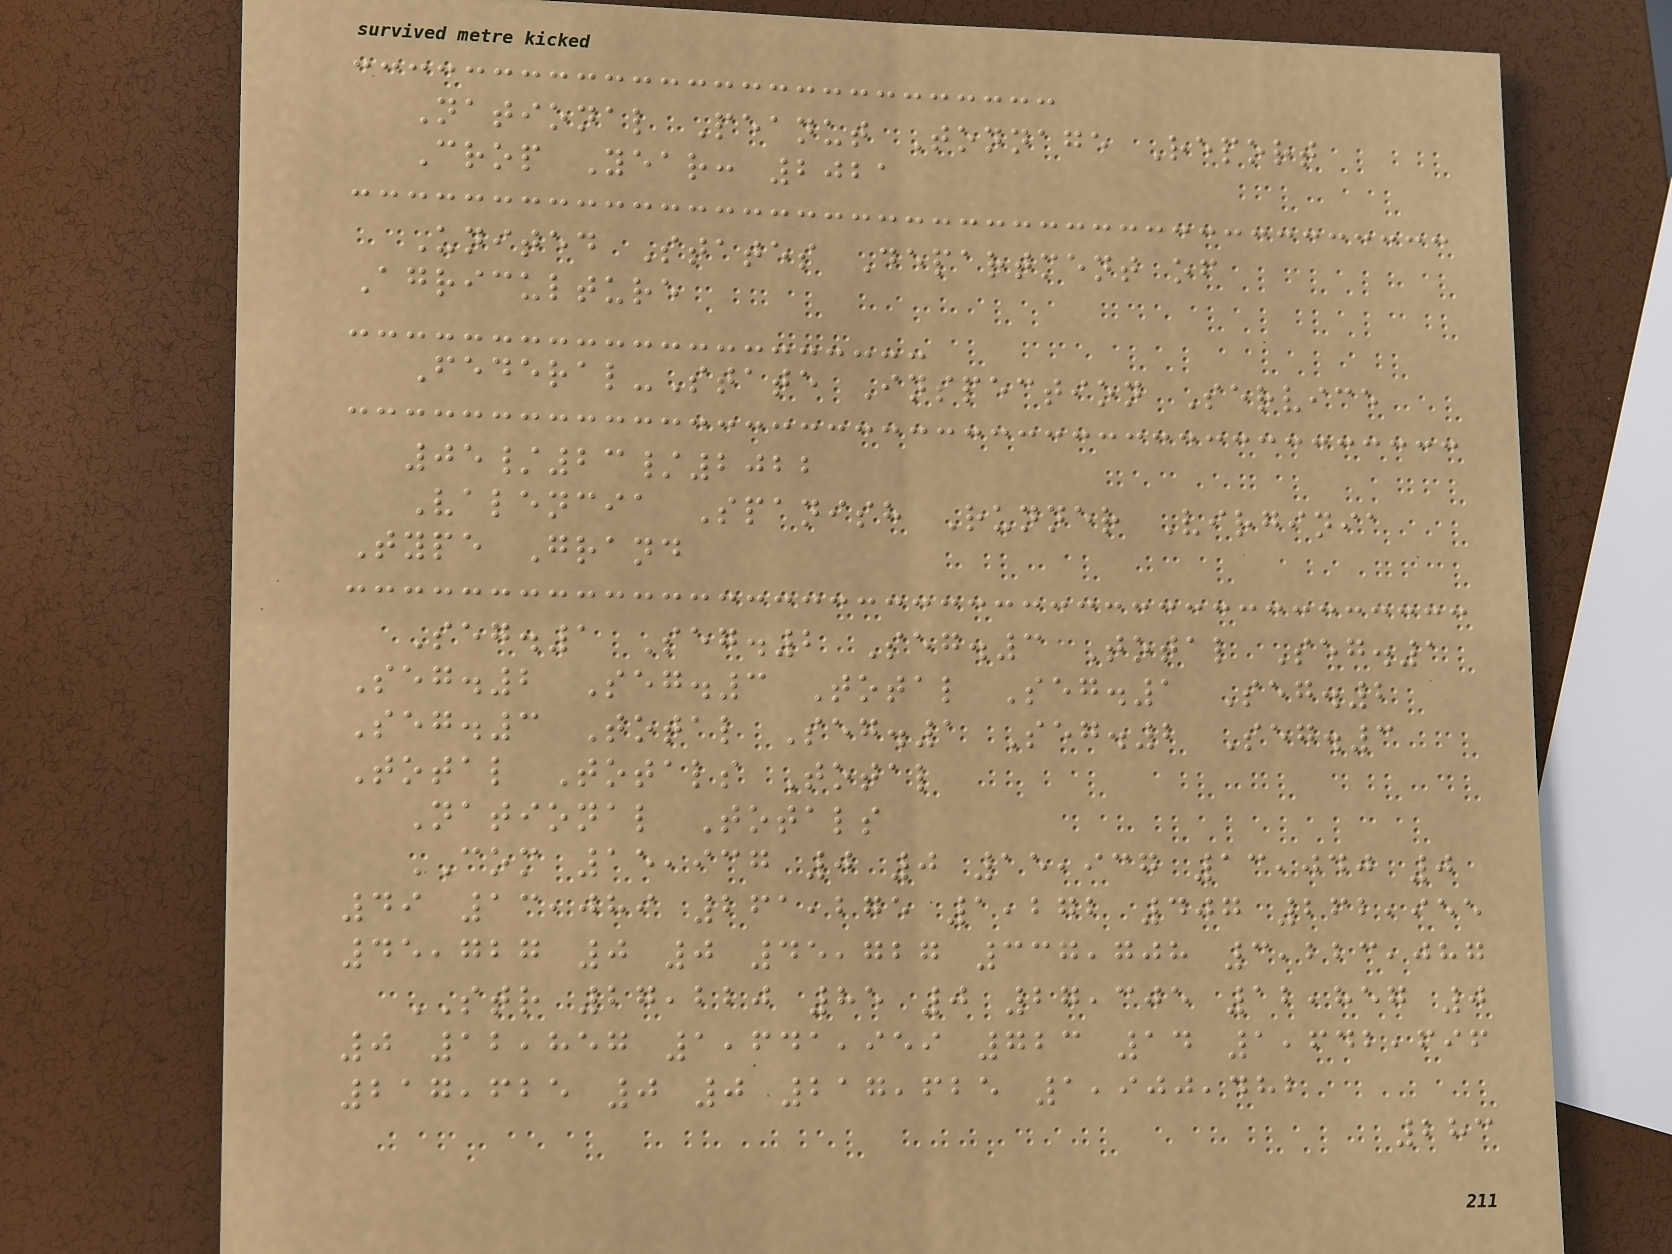National Peanut Tonnage Report
Crop Year: 2021
United States Department of
Agriculture
Federal-State Inspection Service
05/23/2022
Valencia Spanish Runner Virginia
Type Grand
Seg.1 Seg.2 Seg.3 Total Seg.1
Seg.2 Seg.3 Total Seg.1 Seg.2
Seg.3 Total Seg.1 Seg.2 Seg.3
Total Totals Total
National Totals
COM 15,937 0 0 15,937 13,040 0
49 13,089 261,275 1,272 407 262,955
45,727 0 0 45,727 337,708 3,223,087
STR 27,220 85 0 27,305 12,857 0
0 12,857 1,641,959 723 14 1,642,696
217,625 0 0 217,625 1,900,482
283
